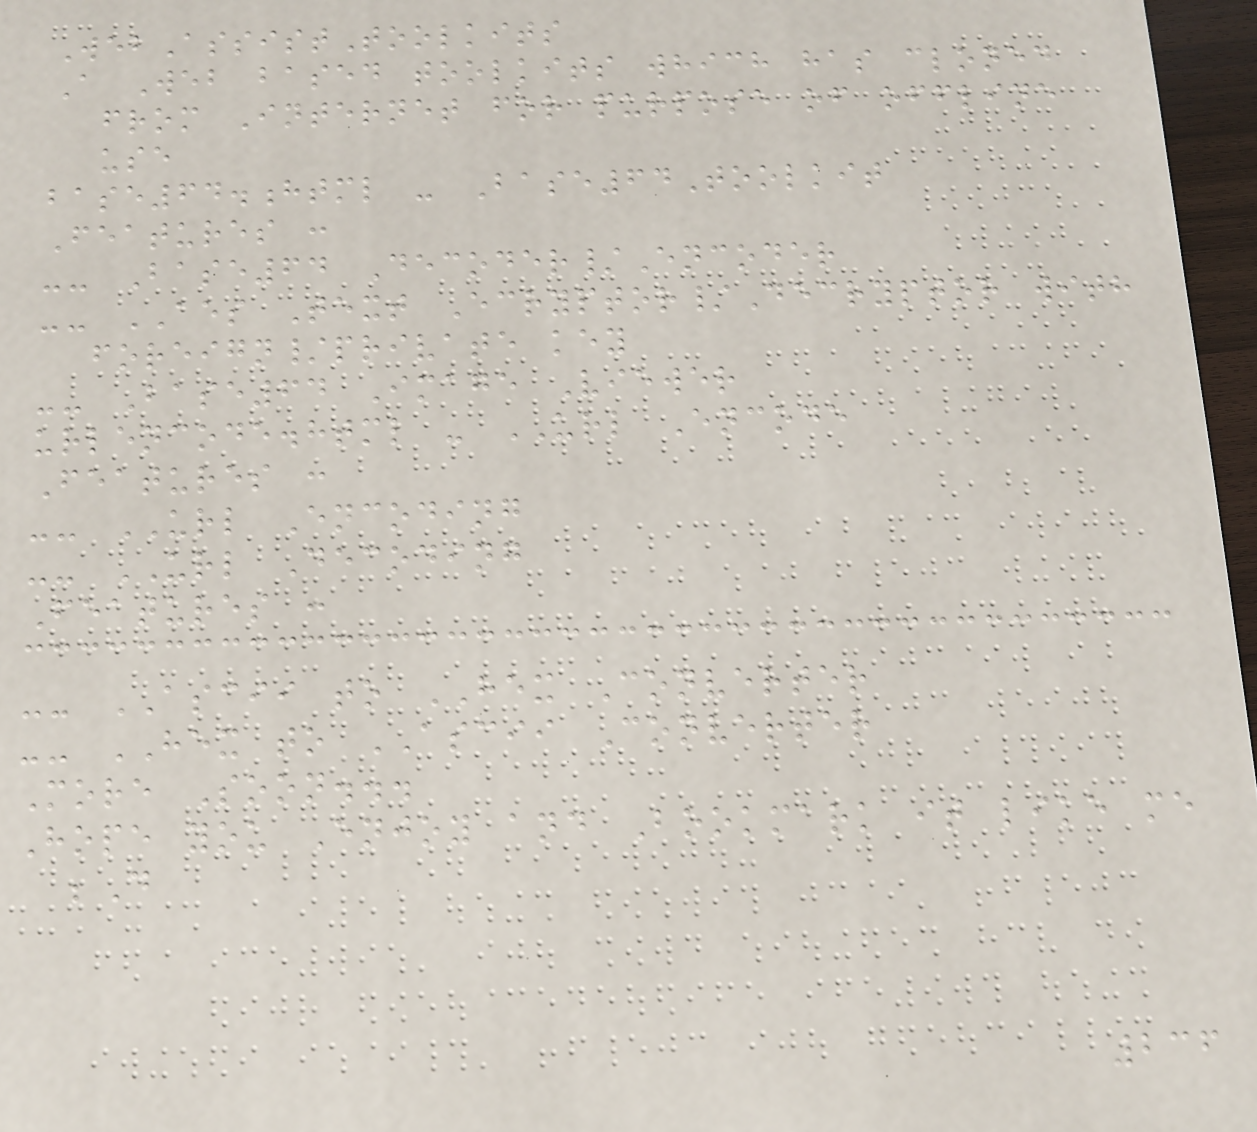WebAssistToolkits
A Web based toolkits which has cloned
from Internet for purpose of offline
use
base64.html - Base64Toolkit
Features :
-- Base64 Decoder/Encoder
-- AES Text Ecryptor/Decryptor with
foreign/private key
-- Base64 Image Viewer
urlencode.html - URL Encode
Features :
-- URL Encoding
-- URL Decoding
Features :
-- ASCII to HEX Converter
-- HEX to ASCII Converter
More Soon...
Hope you Enjoy and Bookmark it like me
;D
236
